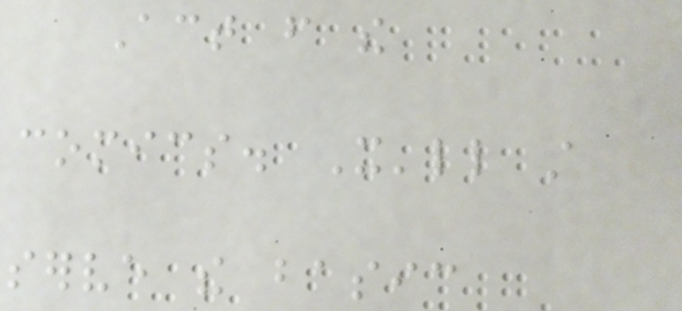Act from the
comics. It'll still
serve the basic
